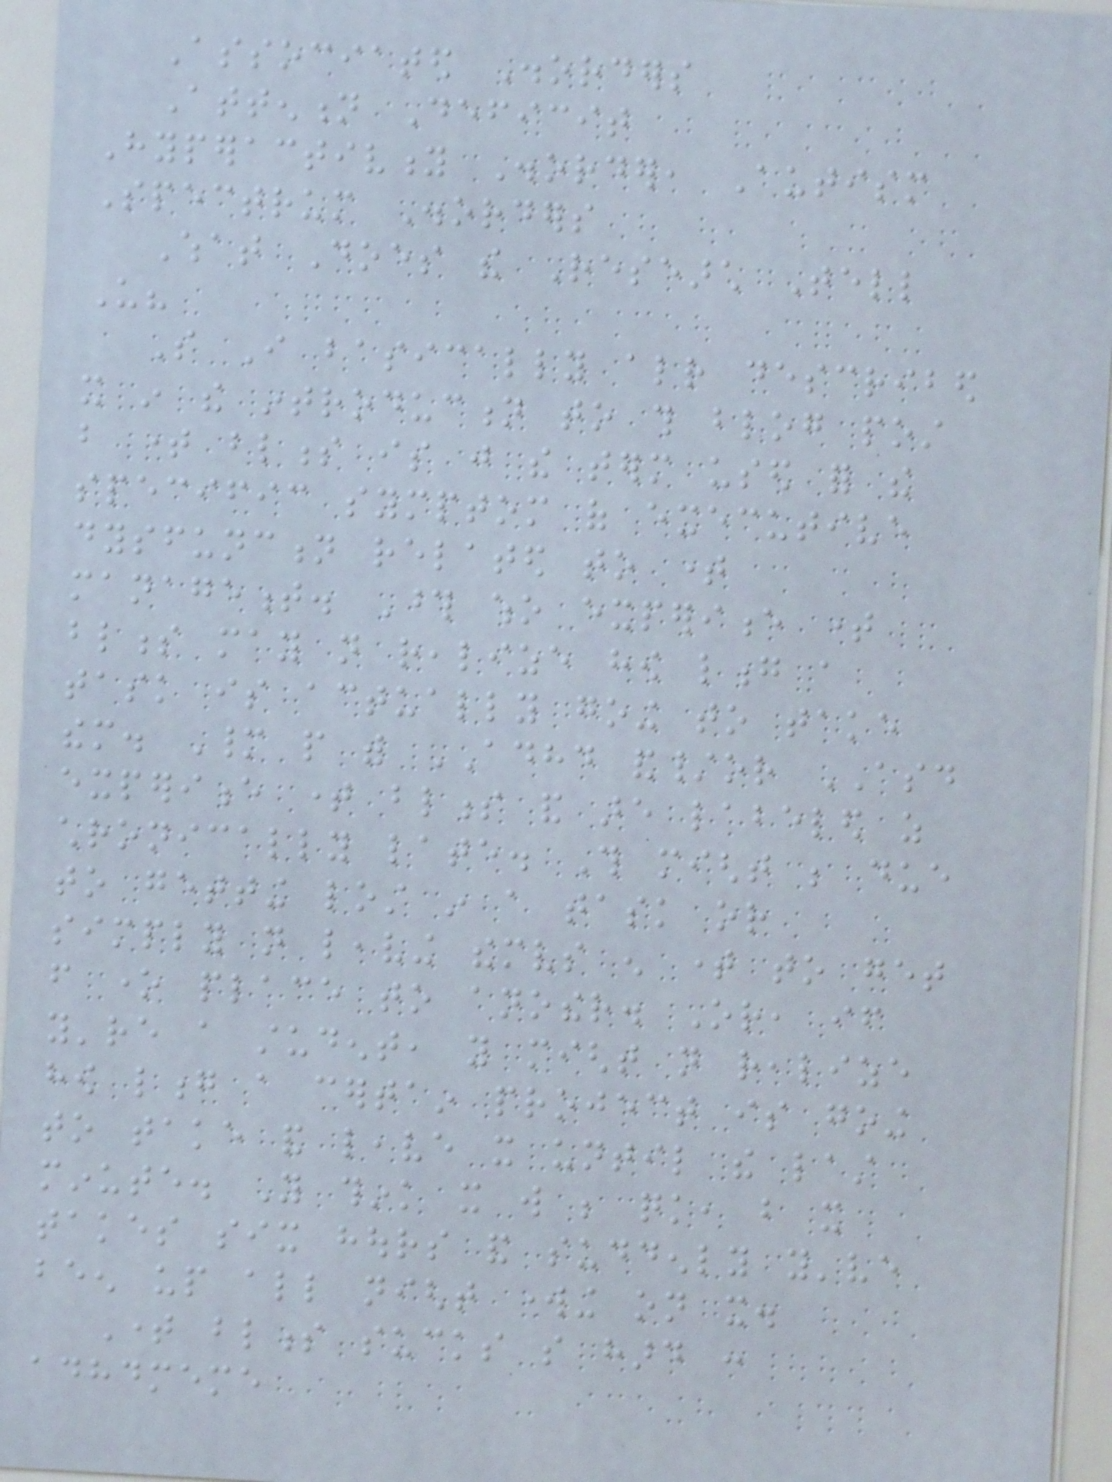Associated Disorders
Attention Deficit
Hyperactivity Disorder, Autism
Spectrum Disorders
What Does the Research Tell
Us?
So I basically already described
it in the introduction to this blog post
but time blindness is just the term used for the
specific symptom of executive
dysfunction related to time
management. Those who experience time
blindness may not realize how long a
task is actually going to take
them. Many people with ADHD and/or ASD
experience time blindness and are labeled as
chronically late. This might be due
to getting lost in a task or
simply not leaving themselves enough time to get
from one place to another. Or, if
you're a student, you might not realize
how long a certain project is going
to take and leave it until the last
minute. You think it will be quick, but it
takes six hours and suddenly you've
been up all night working on it.
Time blindness sucks so hard :
adhdmeme
